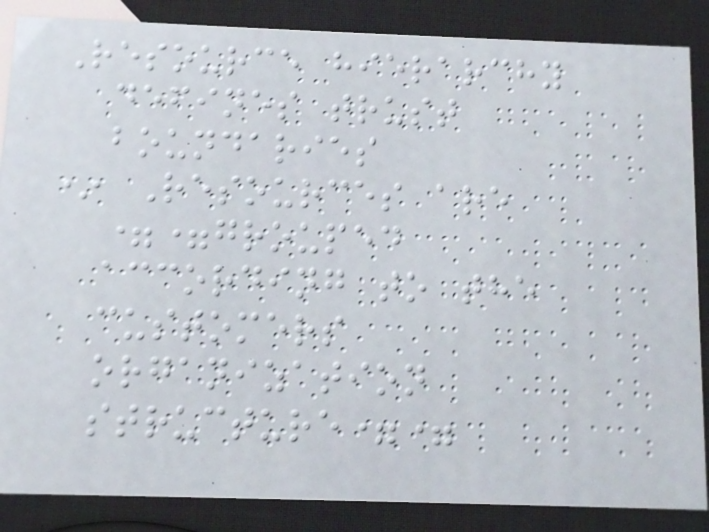Resource hierarchy
defines trust
boundaries
* Resources are
==grouped
according to the
customers
organization
structure==
